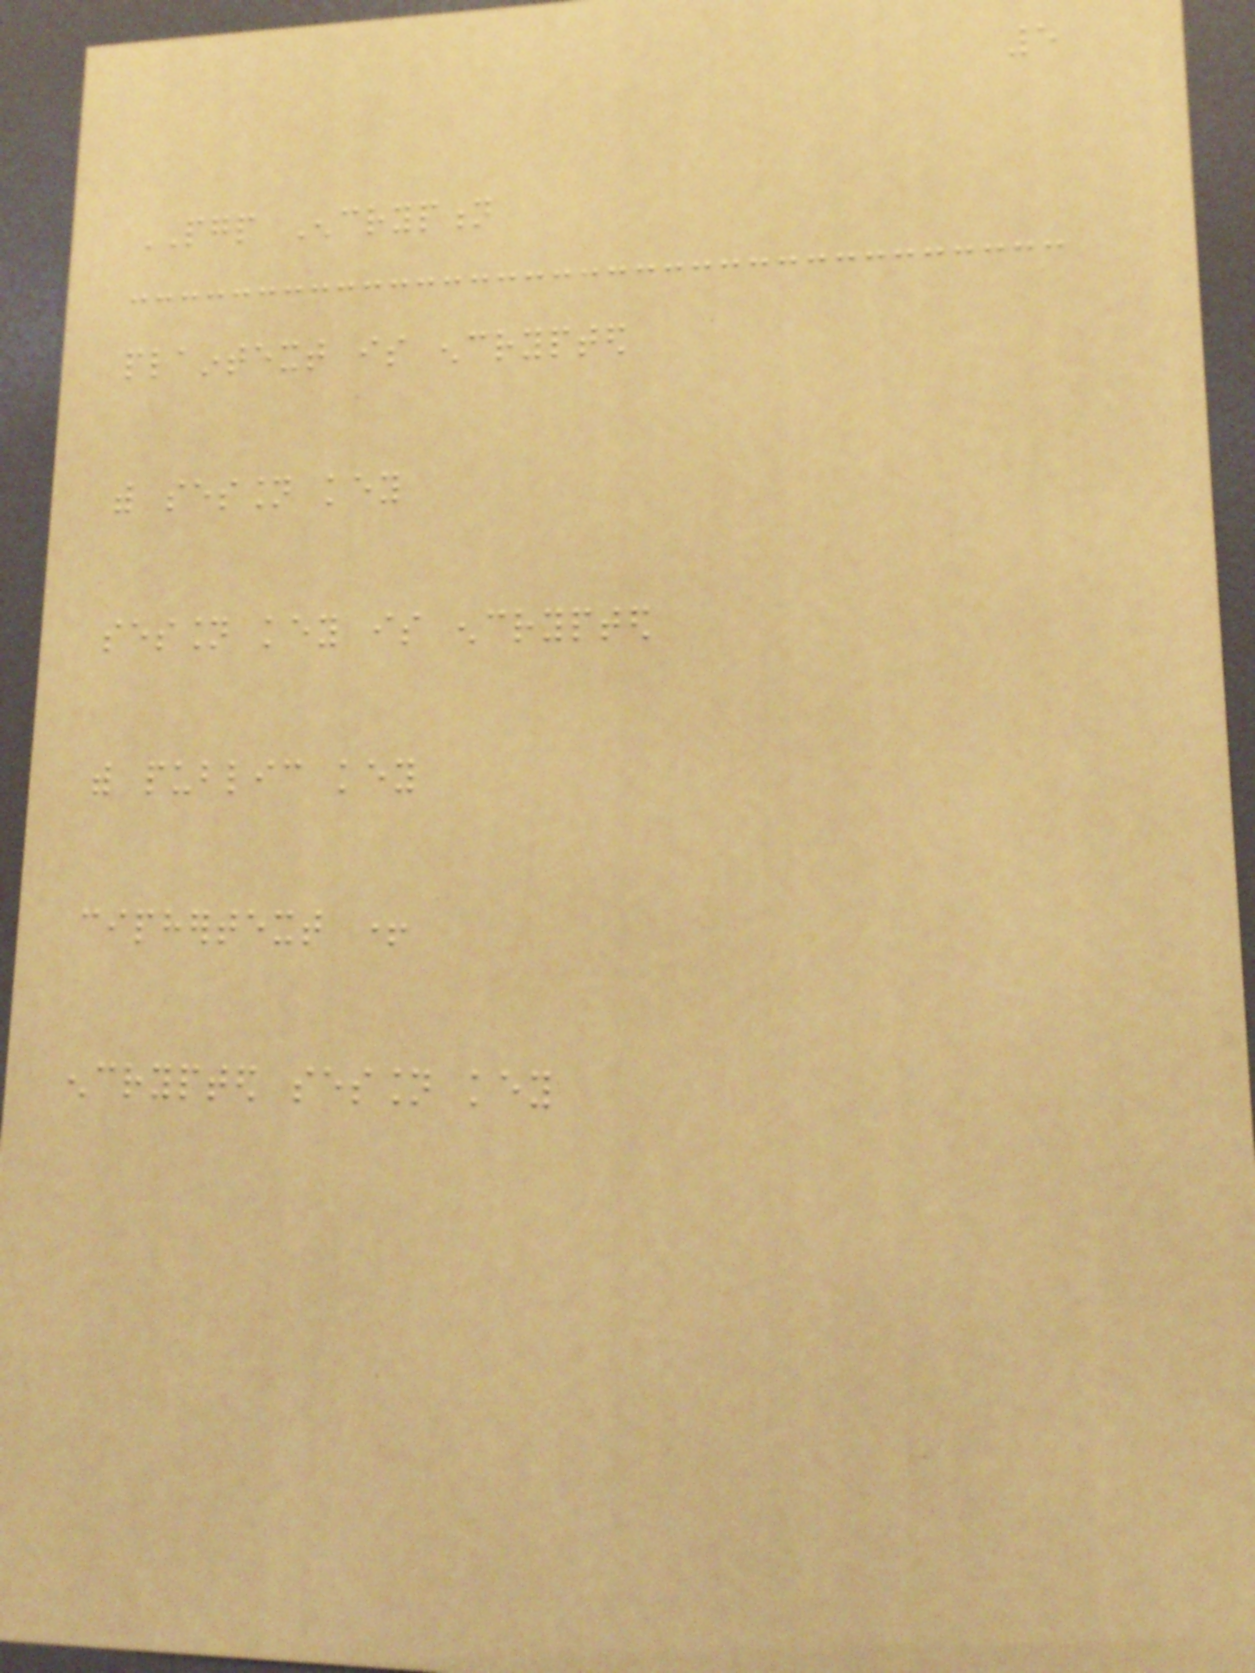5
PGP Encryption
plaintext is encrypted
with session key
session key is encrypted
with public key
ciphertext +
encrypted session key
